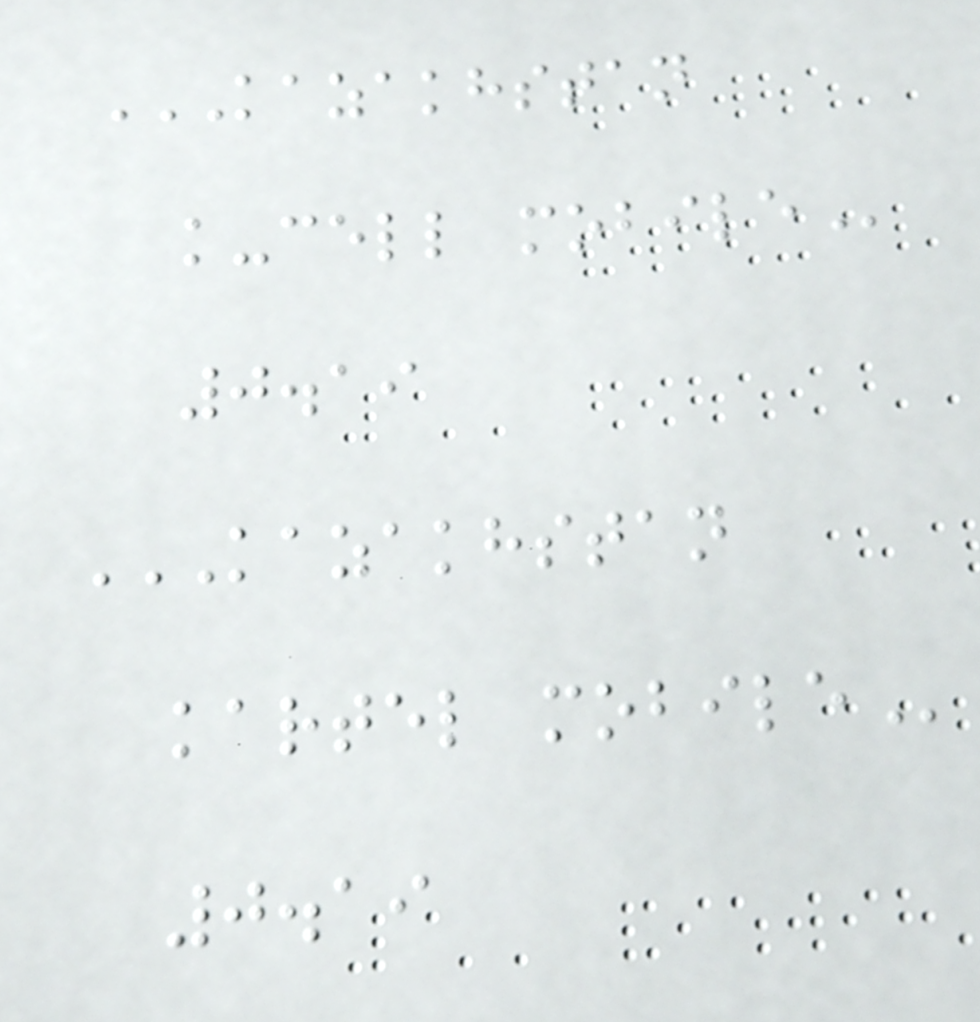KAZAKHSTAN
K-CELL MOBILE
0.19
KAZAKHSTAN
KARTEL MOBILE
0.19
